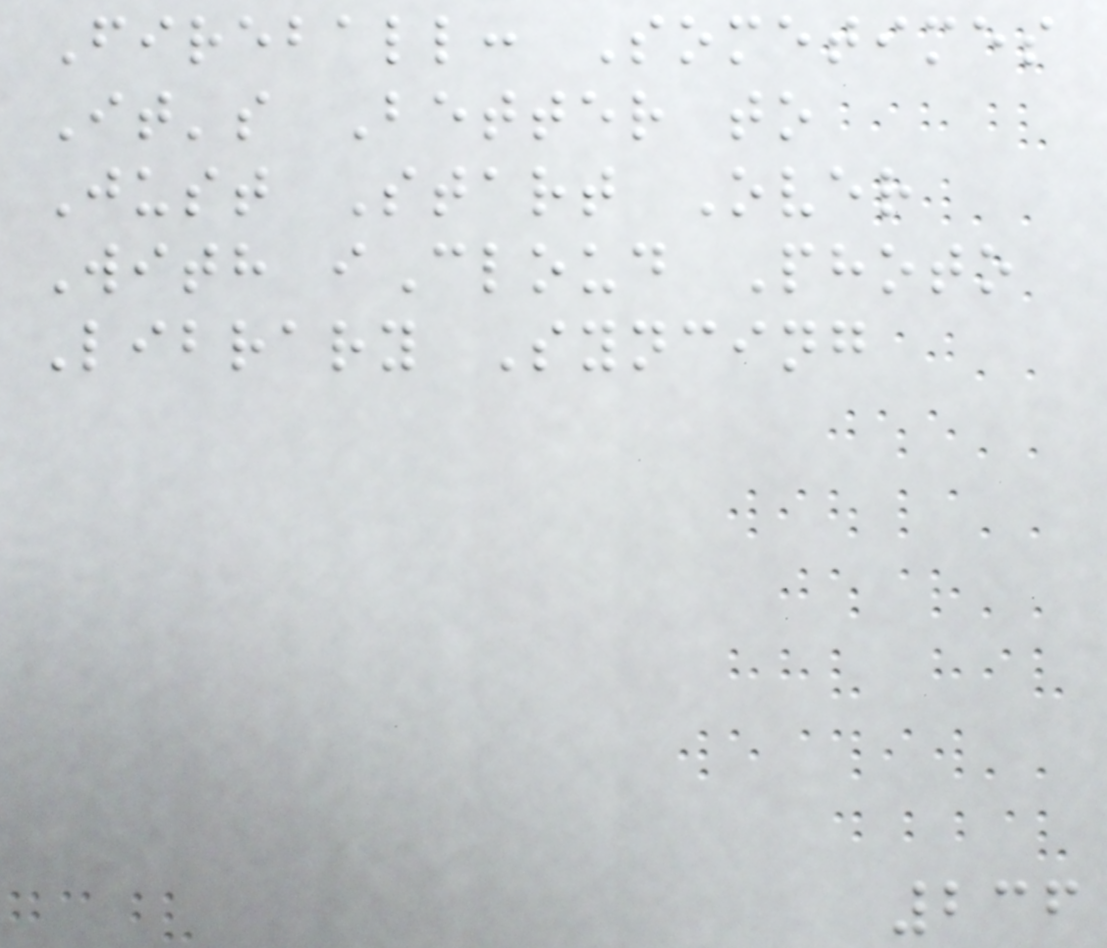Fireball: Sometimes
It's Better to
Just Start Over
With iCloud Photo
Library Syncing
236
